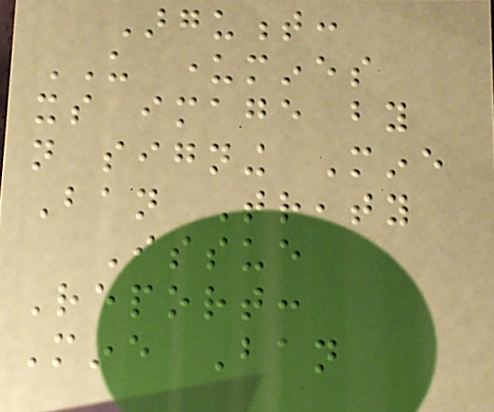Argument:
US undermines
its image by
not signing Mine
Ban Treaty
Issue
Report:
Mine Ban
